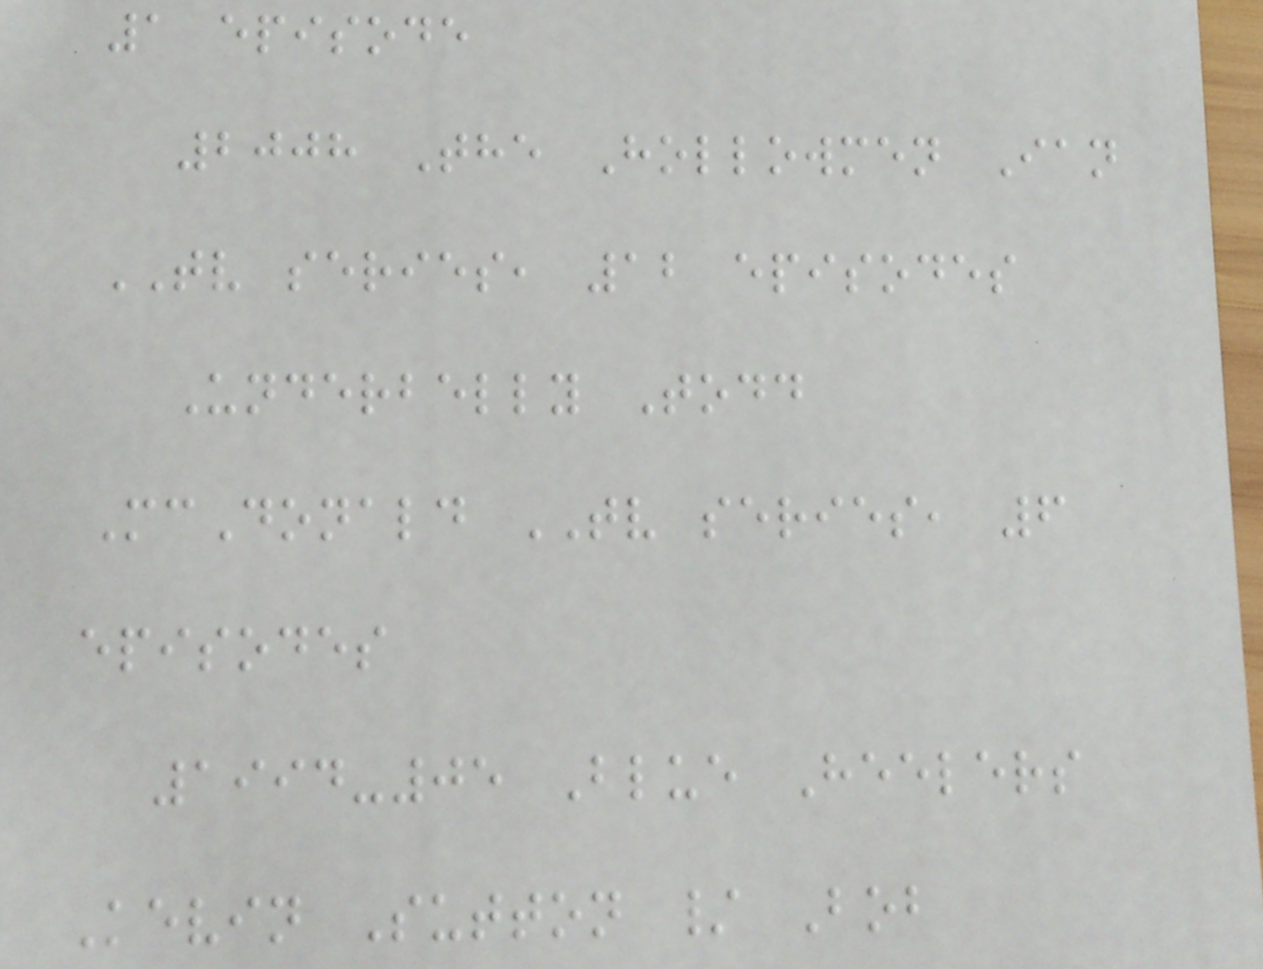1 episode
2008 The Hollowmen Ian
TV series, 12 episodes
Underbelly Todd
McDonald TV series, 6
episodes
1994-05 Blue Heelers
Kevin Sutton / Bob
